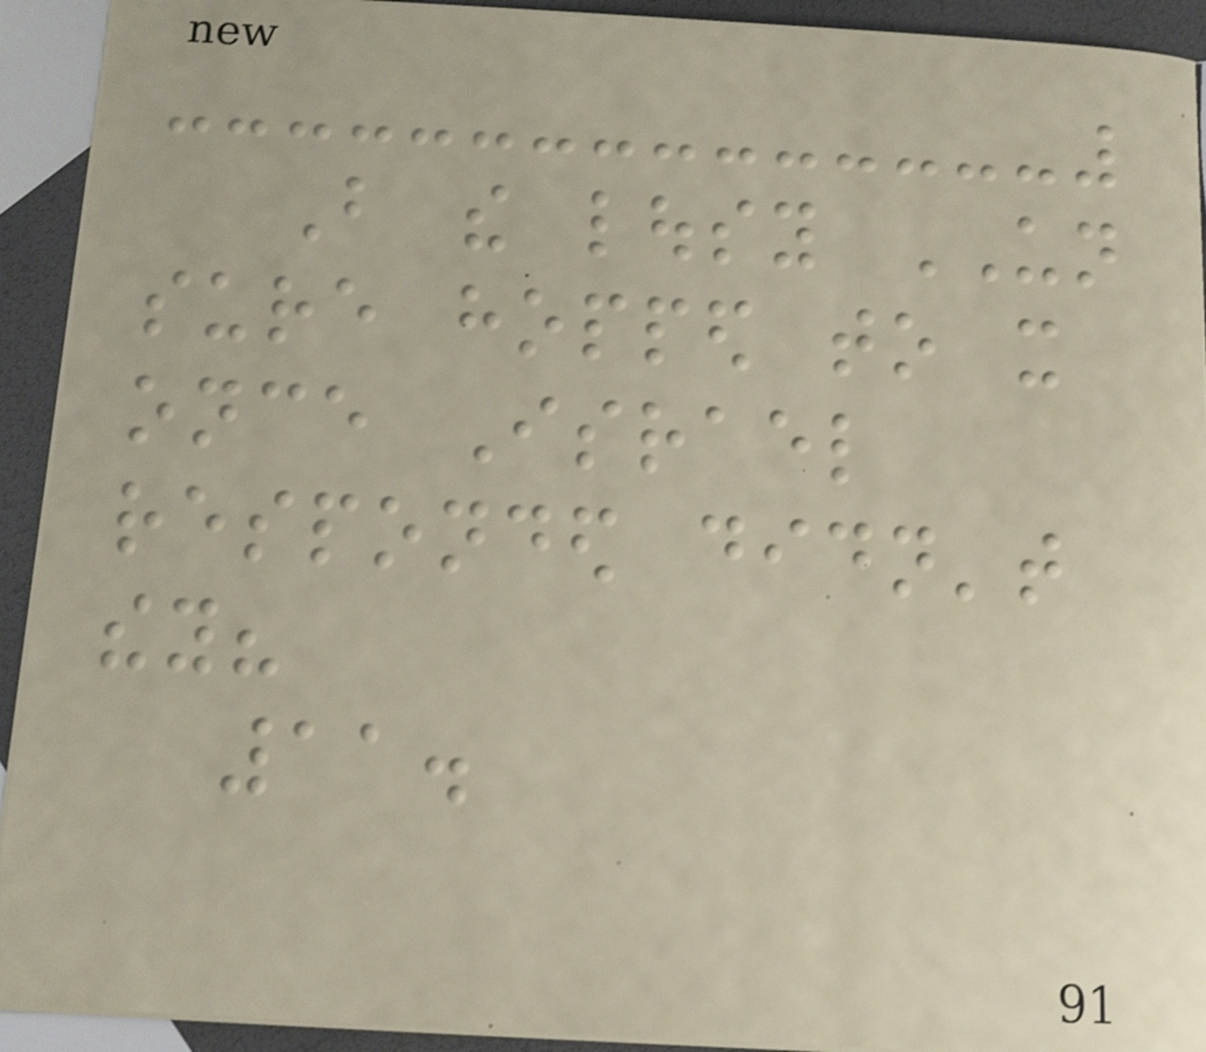But the lousy UN
sure hopped to it
once Israel
responded didn't
they?
11.
